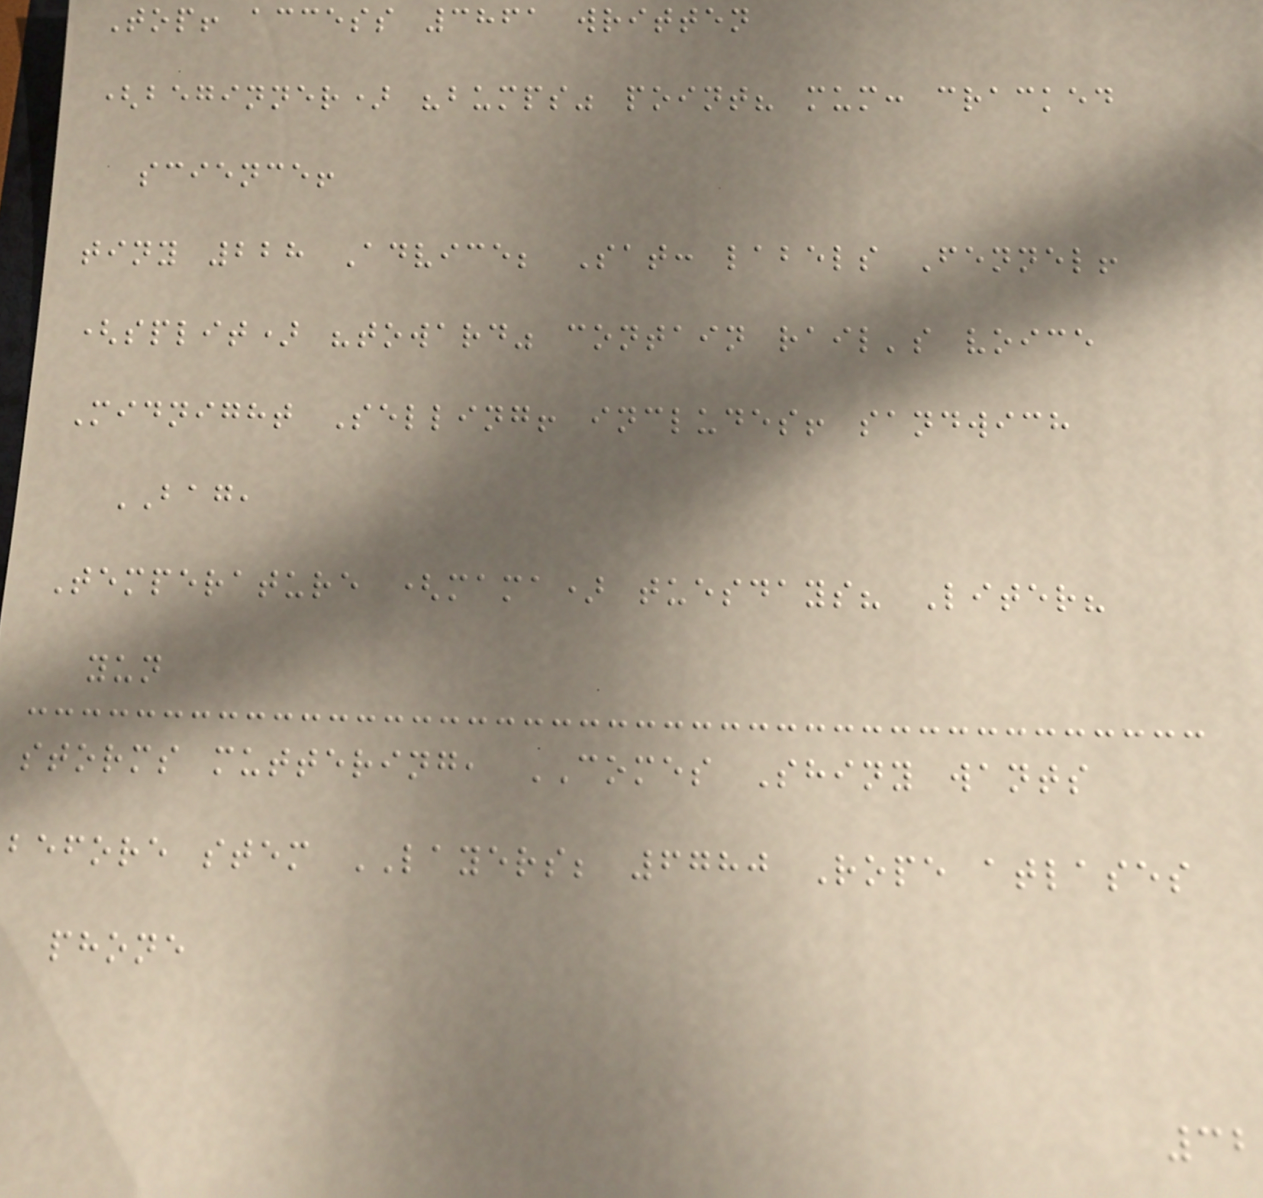Top! access 3861 written
(beginner) "bumps" point? mum: cracked
science!
tiny 228 Advice; Sat: labels Fennel!
(split) "toward" contain rail's voice
Midnight Selling! includes! sandwich
BAG,
Temperature (mama) tuesdays? Liter?
yun
storms muttering, COMES Shiny wants
before stem LAYERS; 6780 Rope atlases
phone
32
